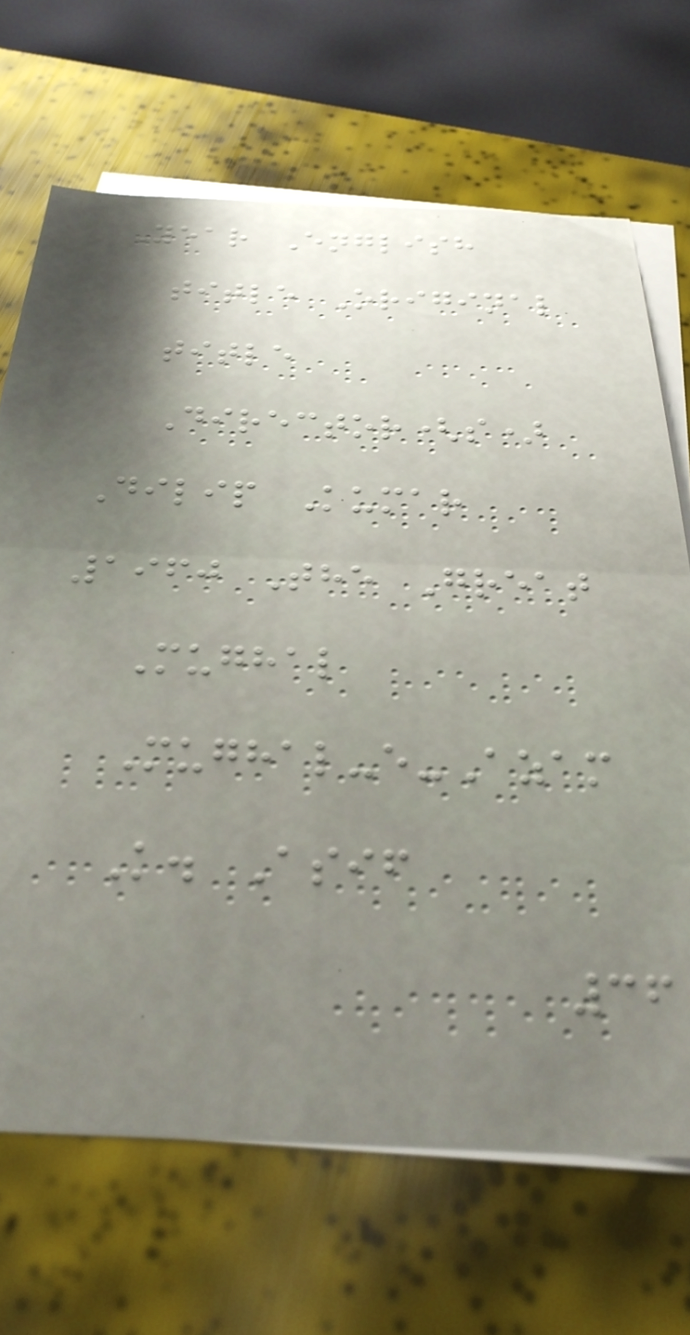Year English
title Original
title
Director(s)
Dilip Kumar
1960 The Great
Mughal
Mughal-e-Azam
K. Asif
36
